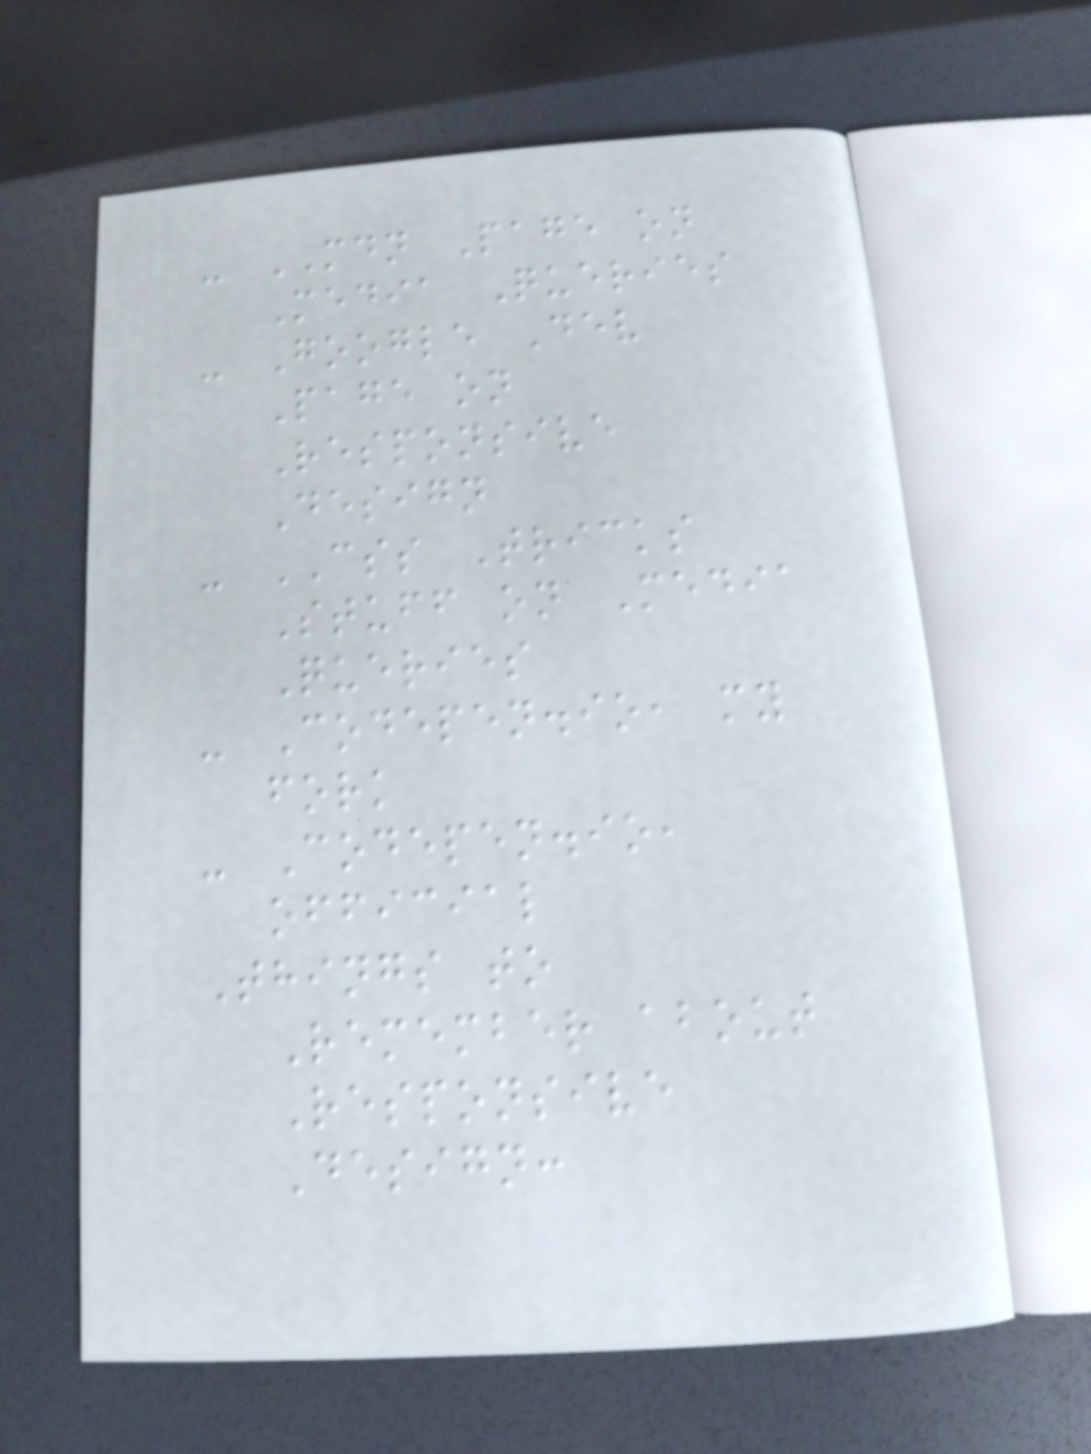- MDN Page on
Media Queries
- Google Dev
Page on
Responsive
Design
- CSS Tricks
Stuff on Media
Queries
- Codepen.io, my
fork
- Codepen.io,
official
Things to
Remember about
Responsive
Design:
